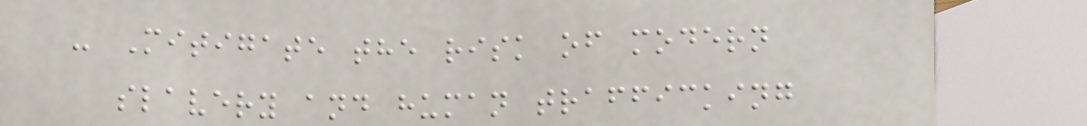- Mitigate the risk of modern
slavery and human trafficking
